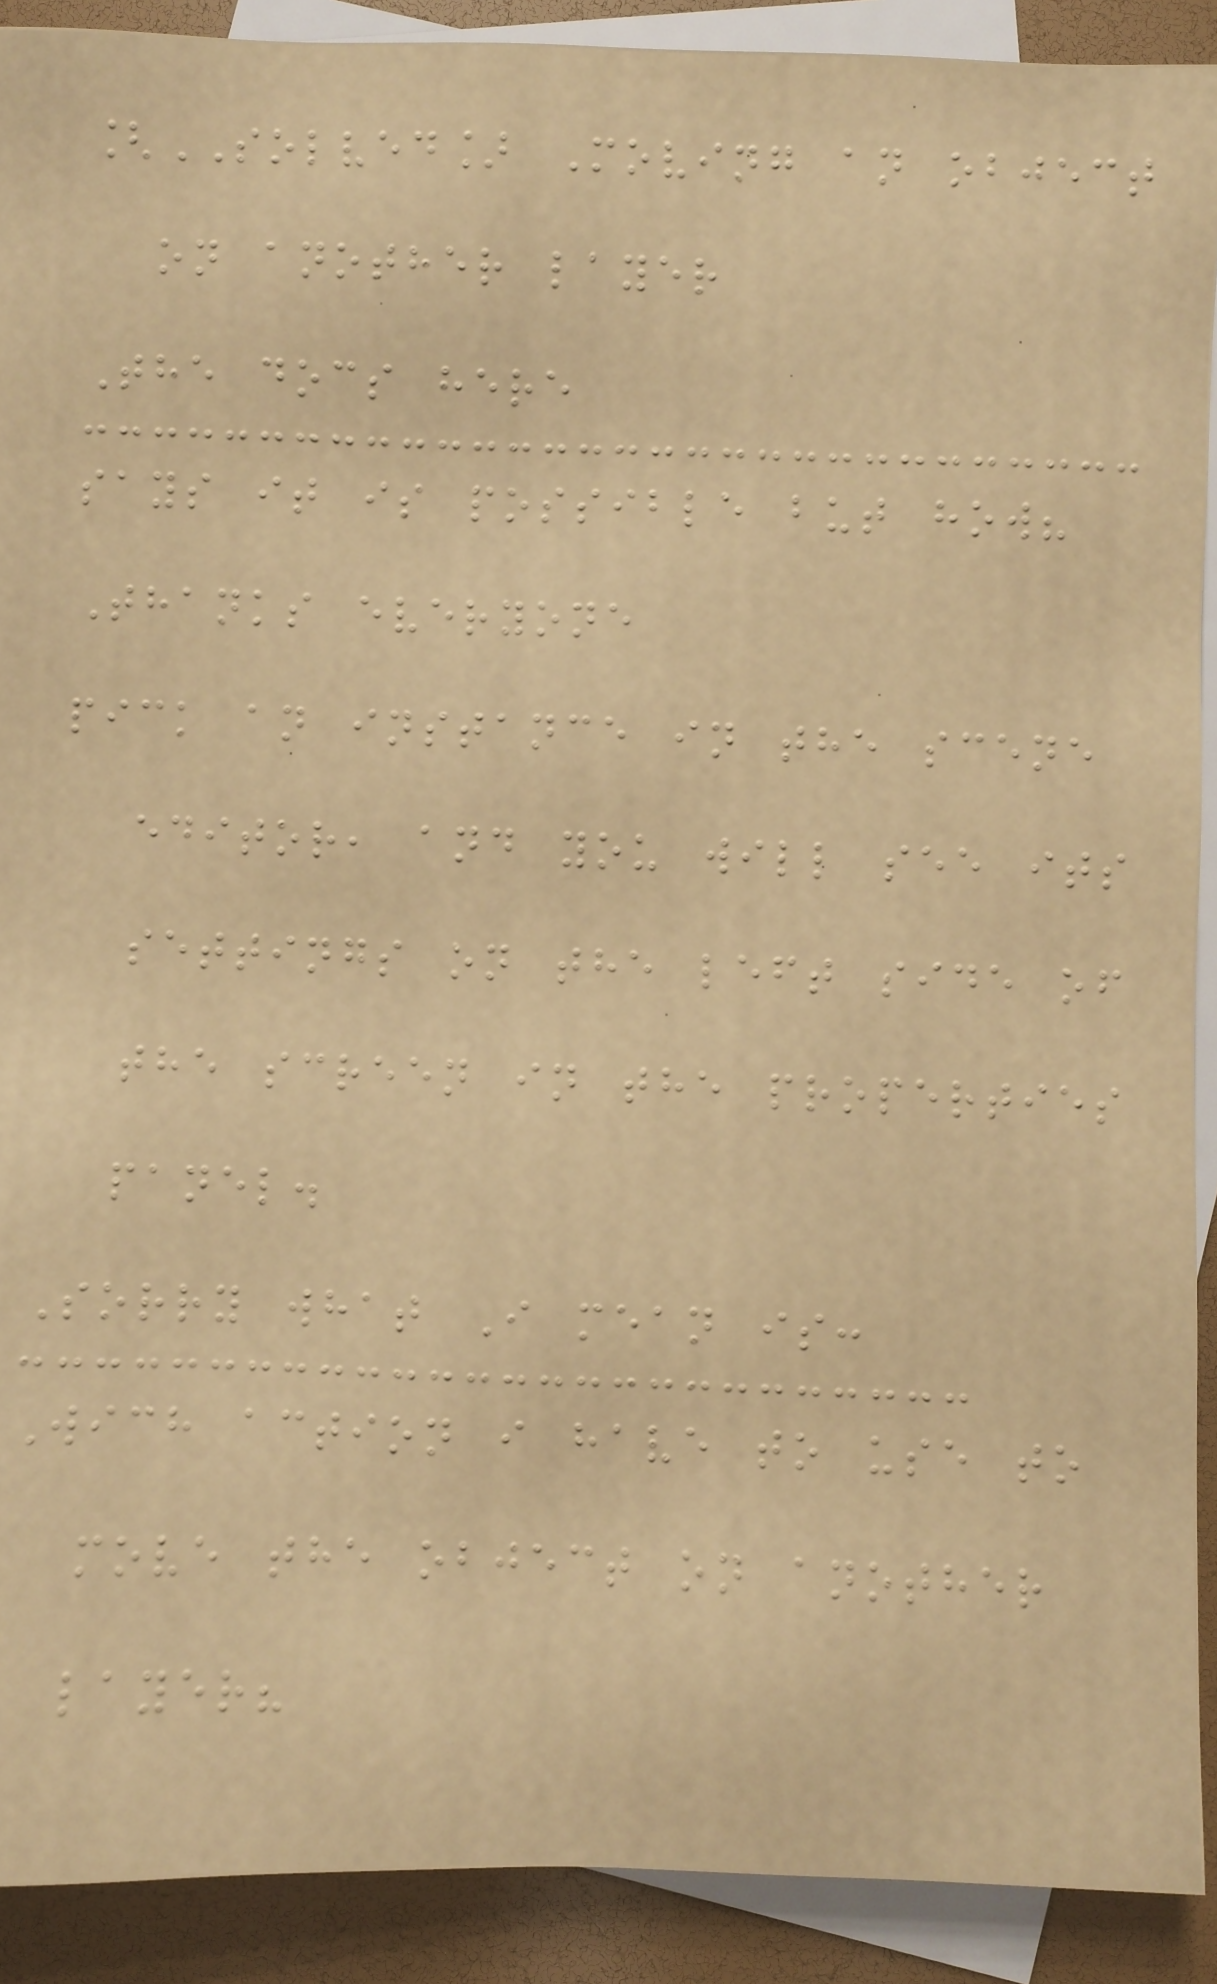[SOLVED] Moving an object
on another layer
The docs here
says it is possible but how?
Thanks everyone
pick an instance in the scene
editor, and you will see its
settings on the left side of
the screen in the properties
panel.
Sorry what I mean is:
Wich action i have to use to
move the object on another
layer?
